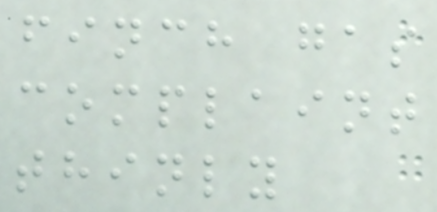finch gas
complaint
thinly
